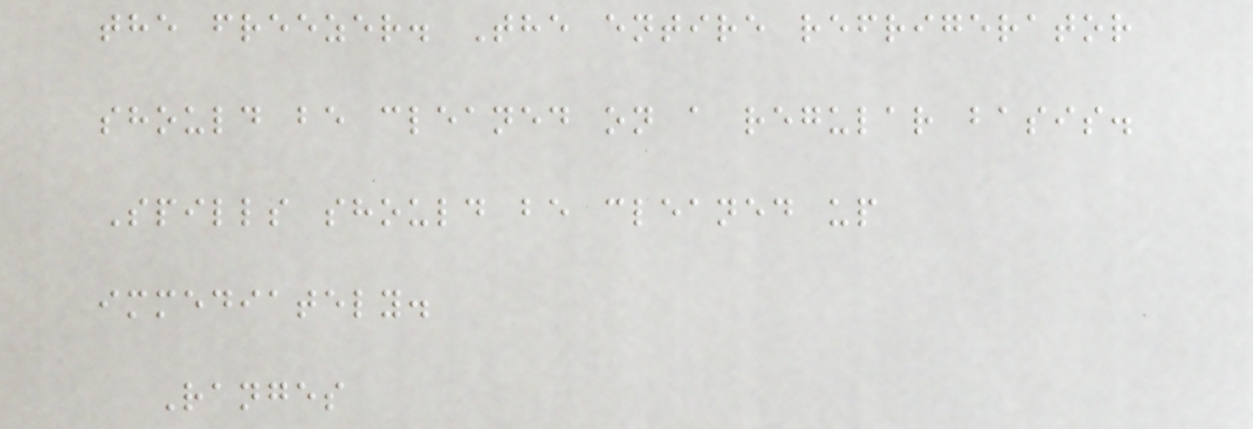the freezer. The entire refrigerator
should be cleaned on a regular basis.
Spills should be cleaned up
immediately.
Ranges
